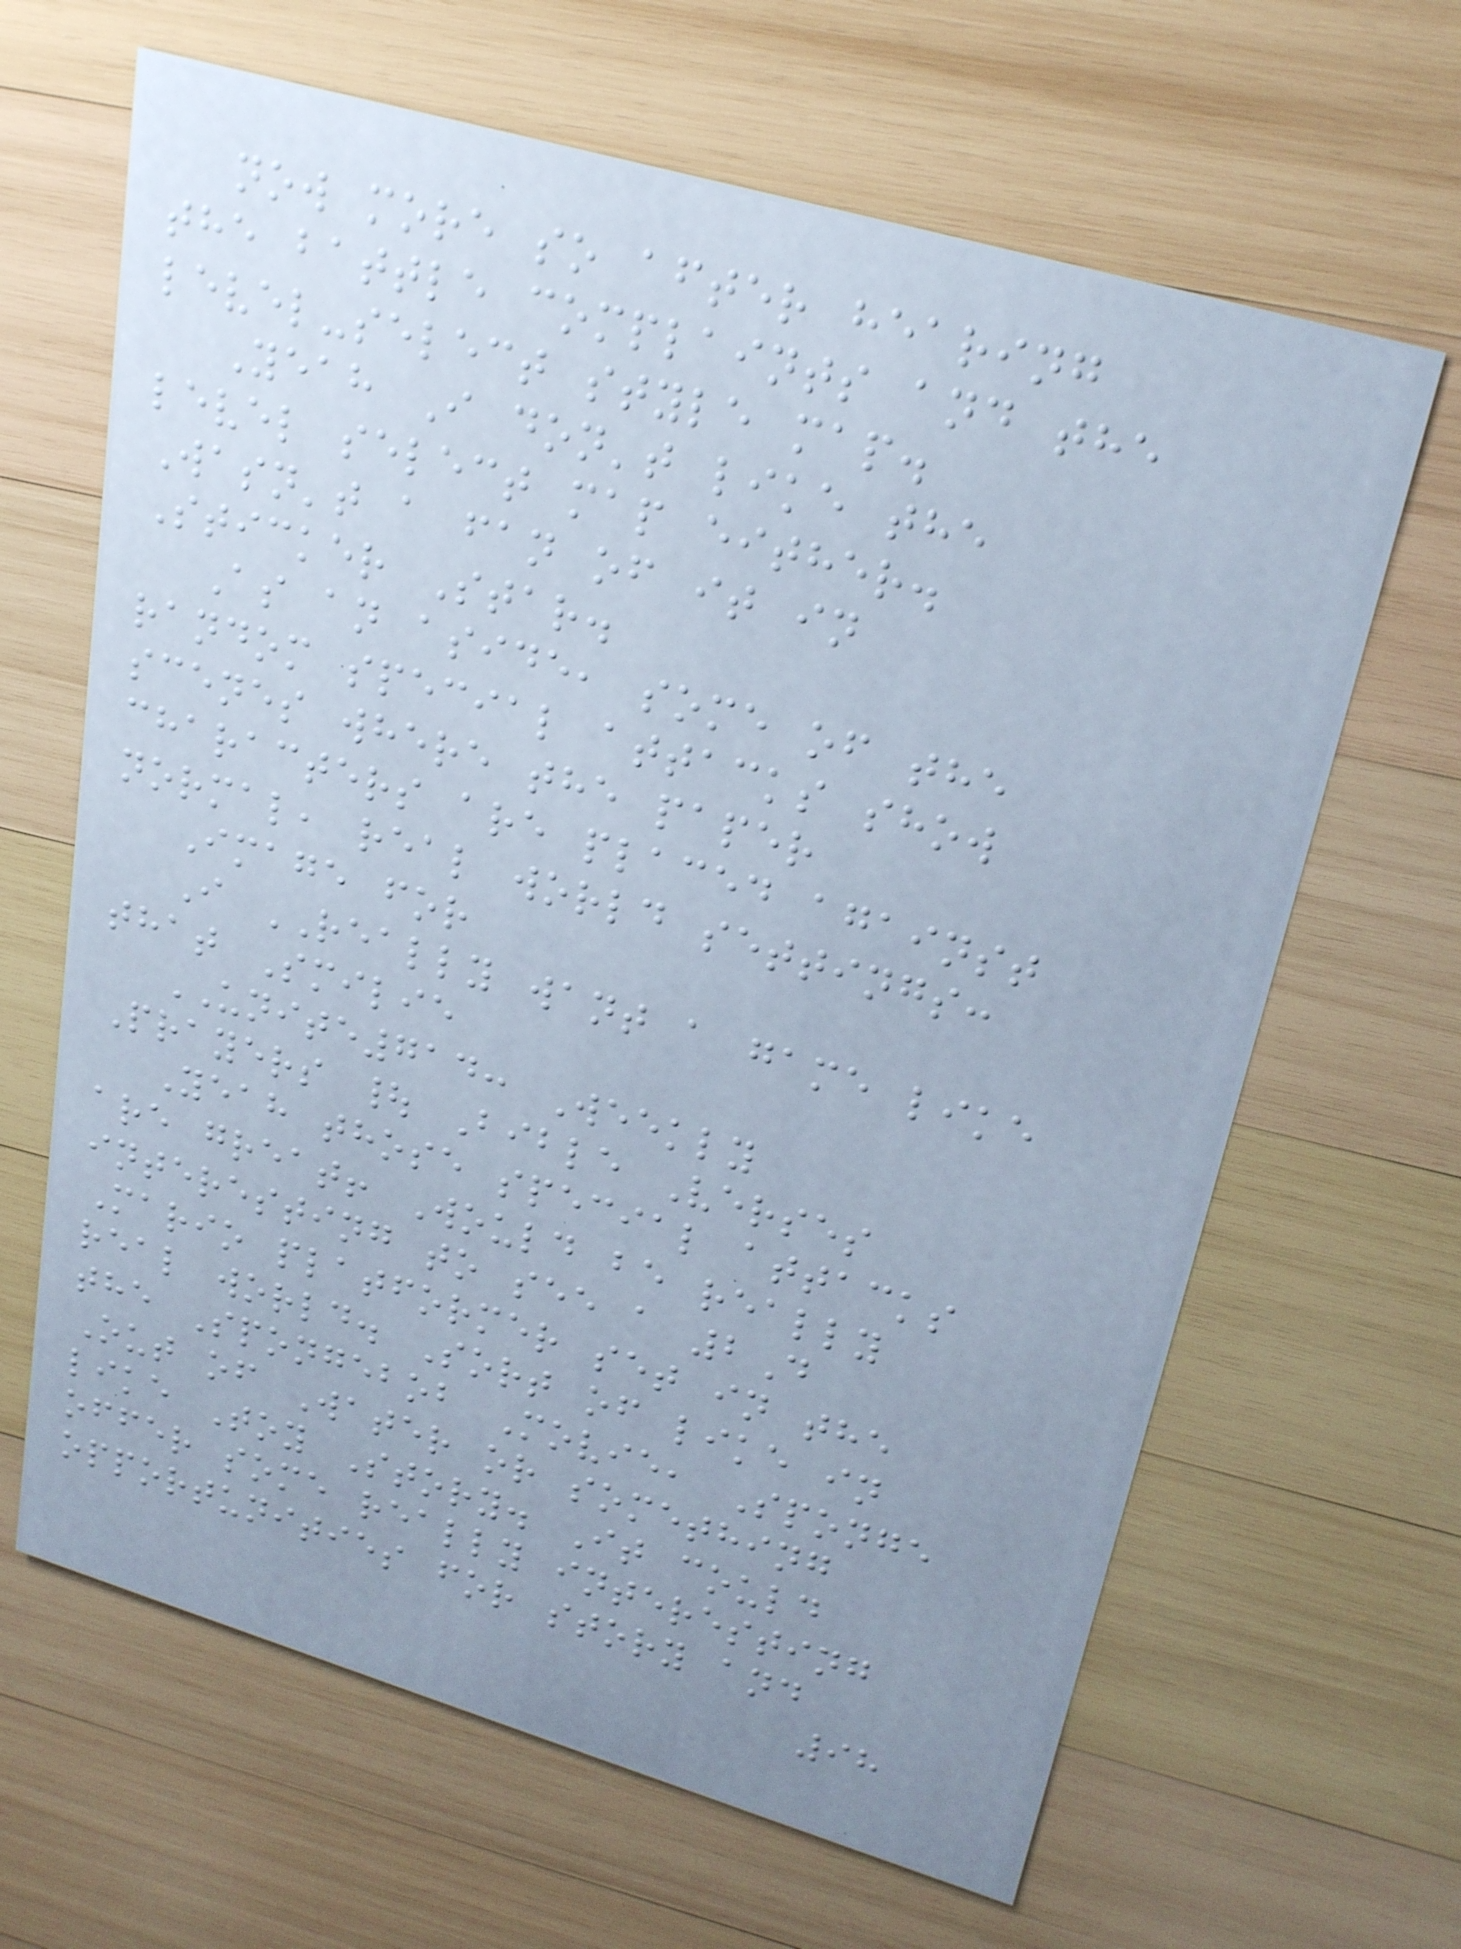now more so after hearing
the battle complaints and the
level-select style map.
Yeah I don't like the
level select map either.
Wasn't a fan of it in
Sticker Star.
As an aside, some of the
random special attacks show
scenes where the paper
characters are placed against
normal, real world settings:
Image for
I REALLY want a game like
that Smilie
UNITE714: Weekly
Prayers | Bible Verses
Yeah those special attacks
are great! Would be really
interesting to see a 2D
Mario platformer set in the
real world. Sort of like in
the Spongebob Movie, Sponge
Out of Water or something
like Toy Story. It could
offer some really interesting
opportunities for story and
98
